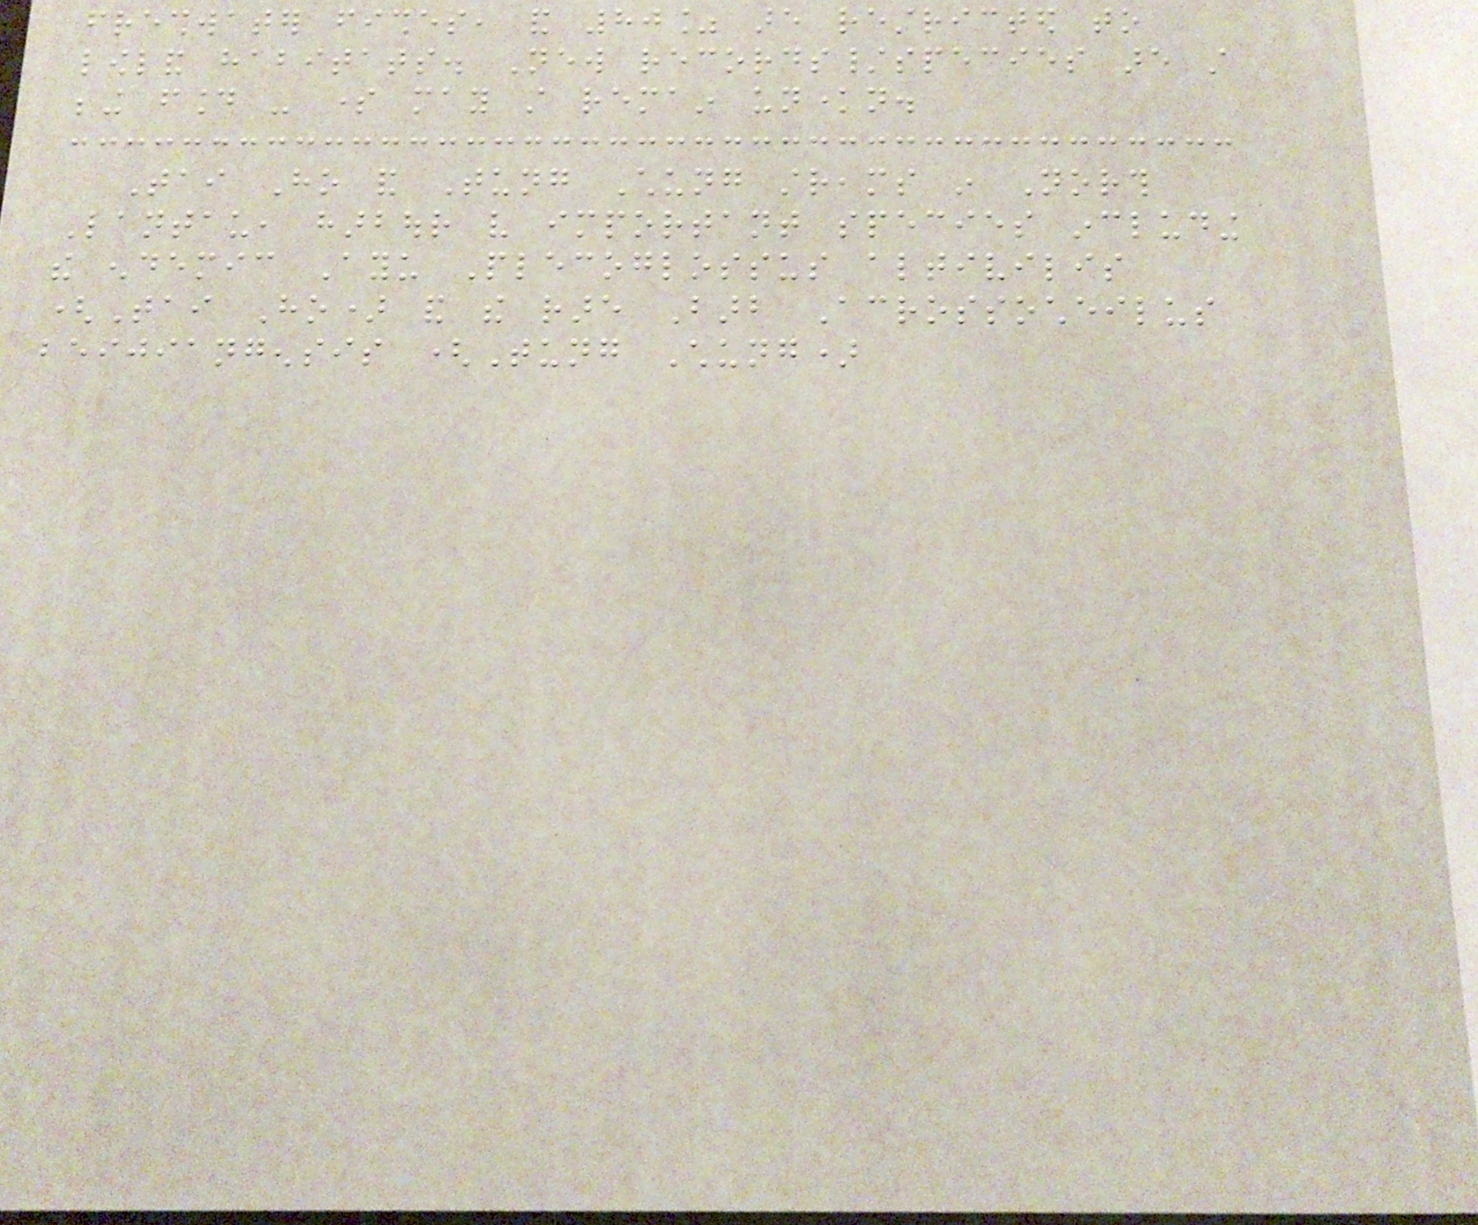freshwater fishes, and 80% are restricted to
lowland habitats. New records/species are still
being found - some may still remain unknown.
Tai Ho and Tung Chung streams in North
Lantau, harbour very important species including
the endemic Ayu Plecoglossus altivilis
(Tai Ho) and the rare Barb Acrossocheilus
beijiangensis (Tung Chung)
